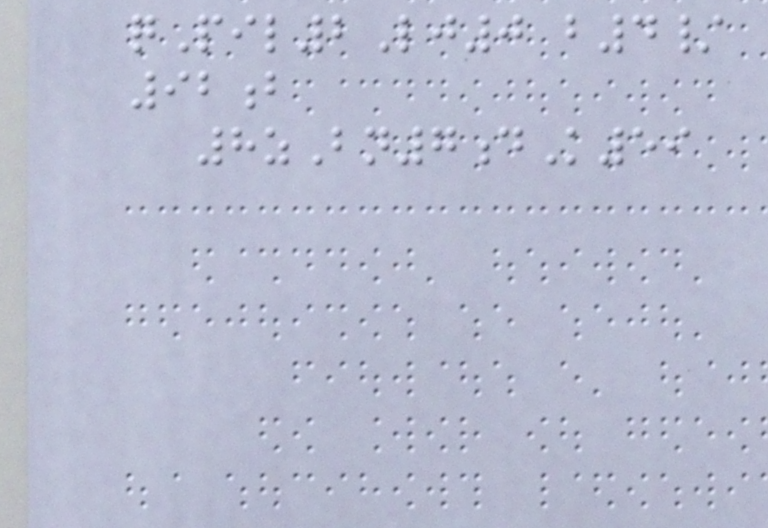qPil2Lj0 b4/
92b
8zBn7dK59
